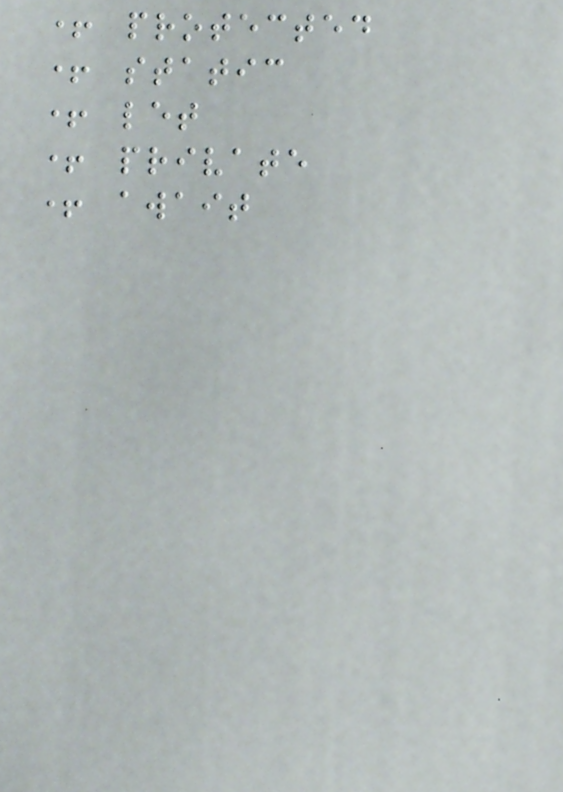+ protected
+ static
+ let
+ private
+ await
